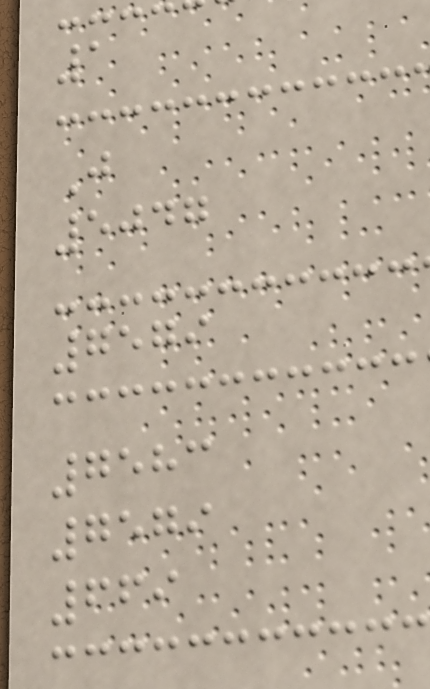1
J
5047
7579
7583
7579
669
